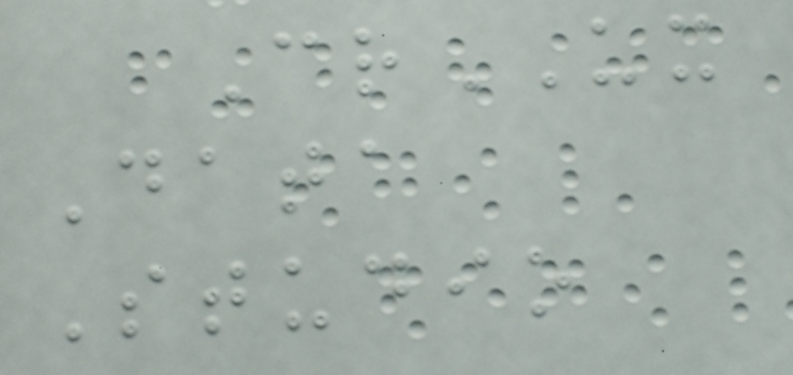CrUX
Data
Studio
